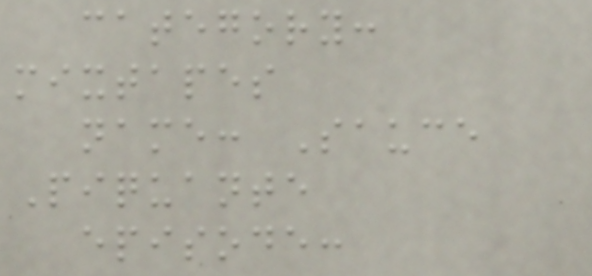category:
mixtapes
name: Sauce
Piquante
episode:
